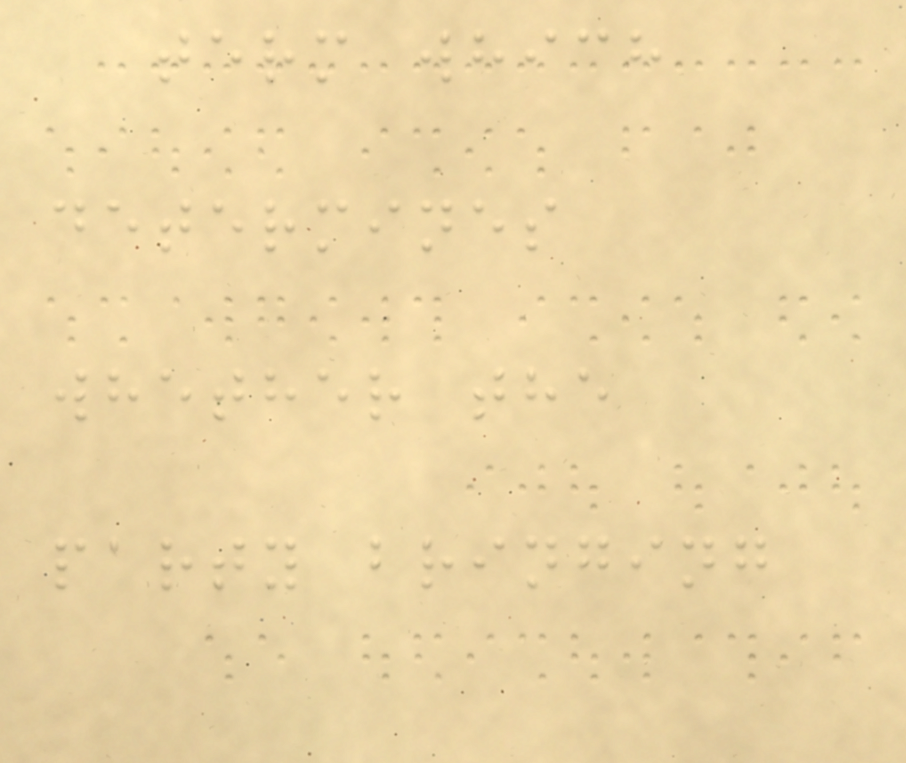term which
determines
whether the
party bringing
